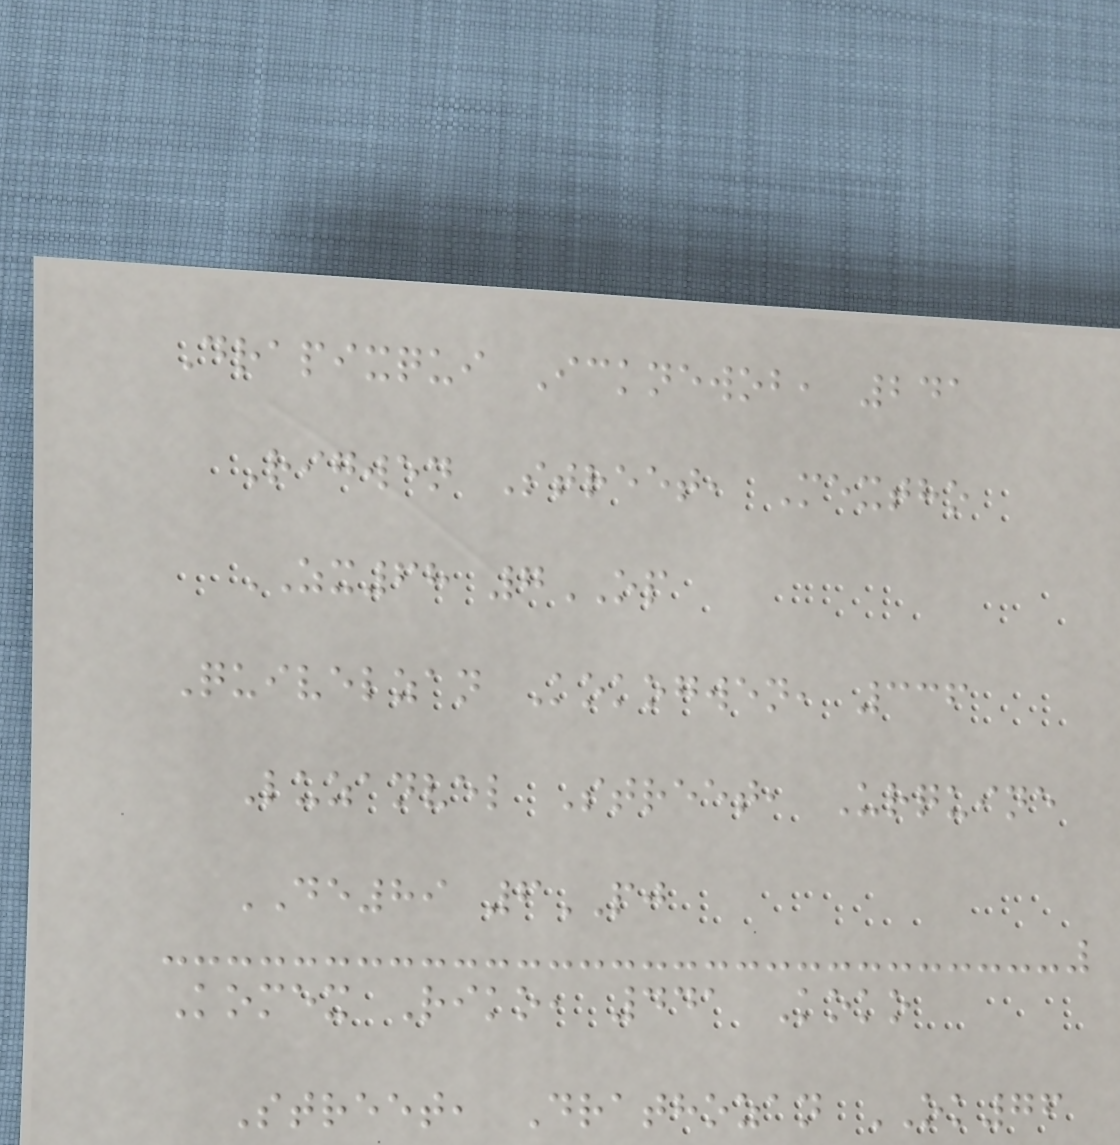Drapixqui Icknewob, 241
Rigwen Street, Mextho
ZX68 7OP
Quivelzan Kokogwen, 336
Luzanvel Street, Urquine
DE89 6PJ
Komex Riko, 441 Koko
Street, Drathozan OK76
